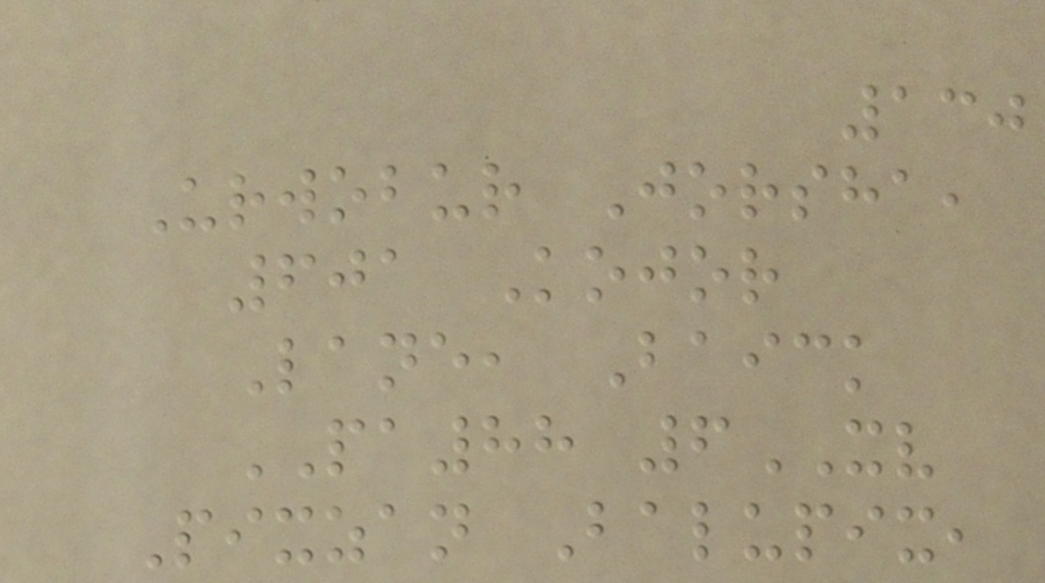130
Urwobur Jorsha,
601 Kojor
Lane, Baick
PA88 6XV
Pixzan Balupix,
